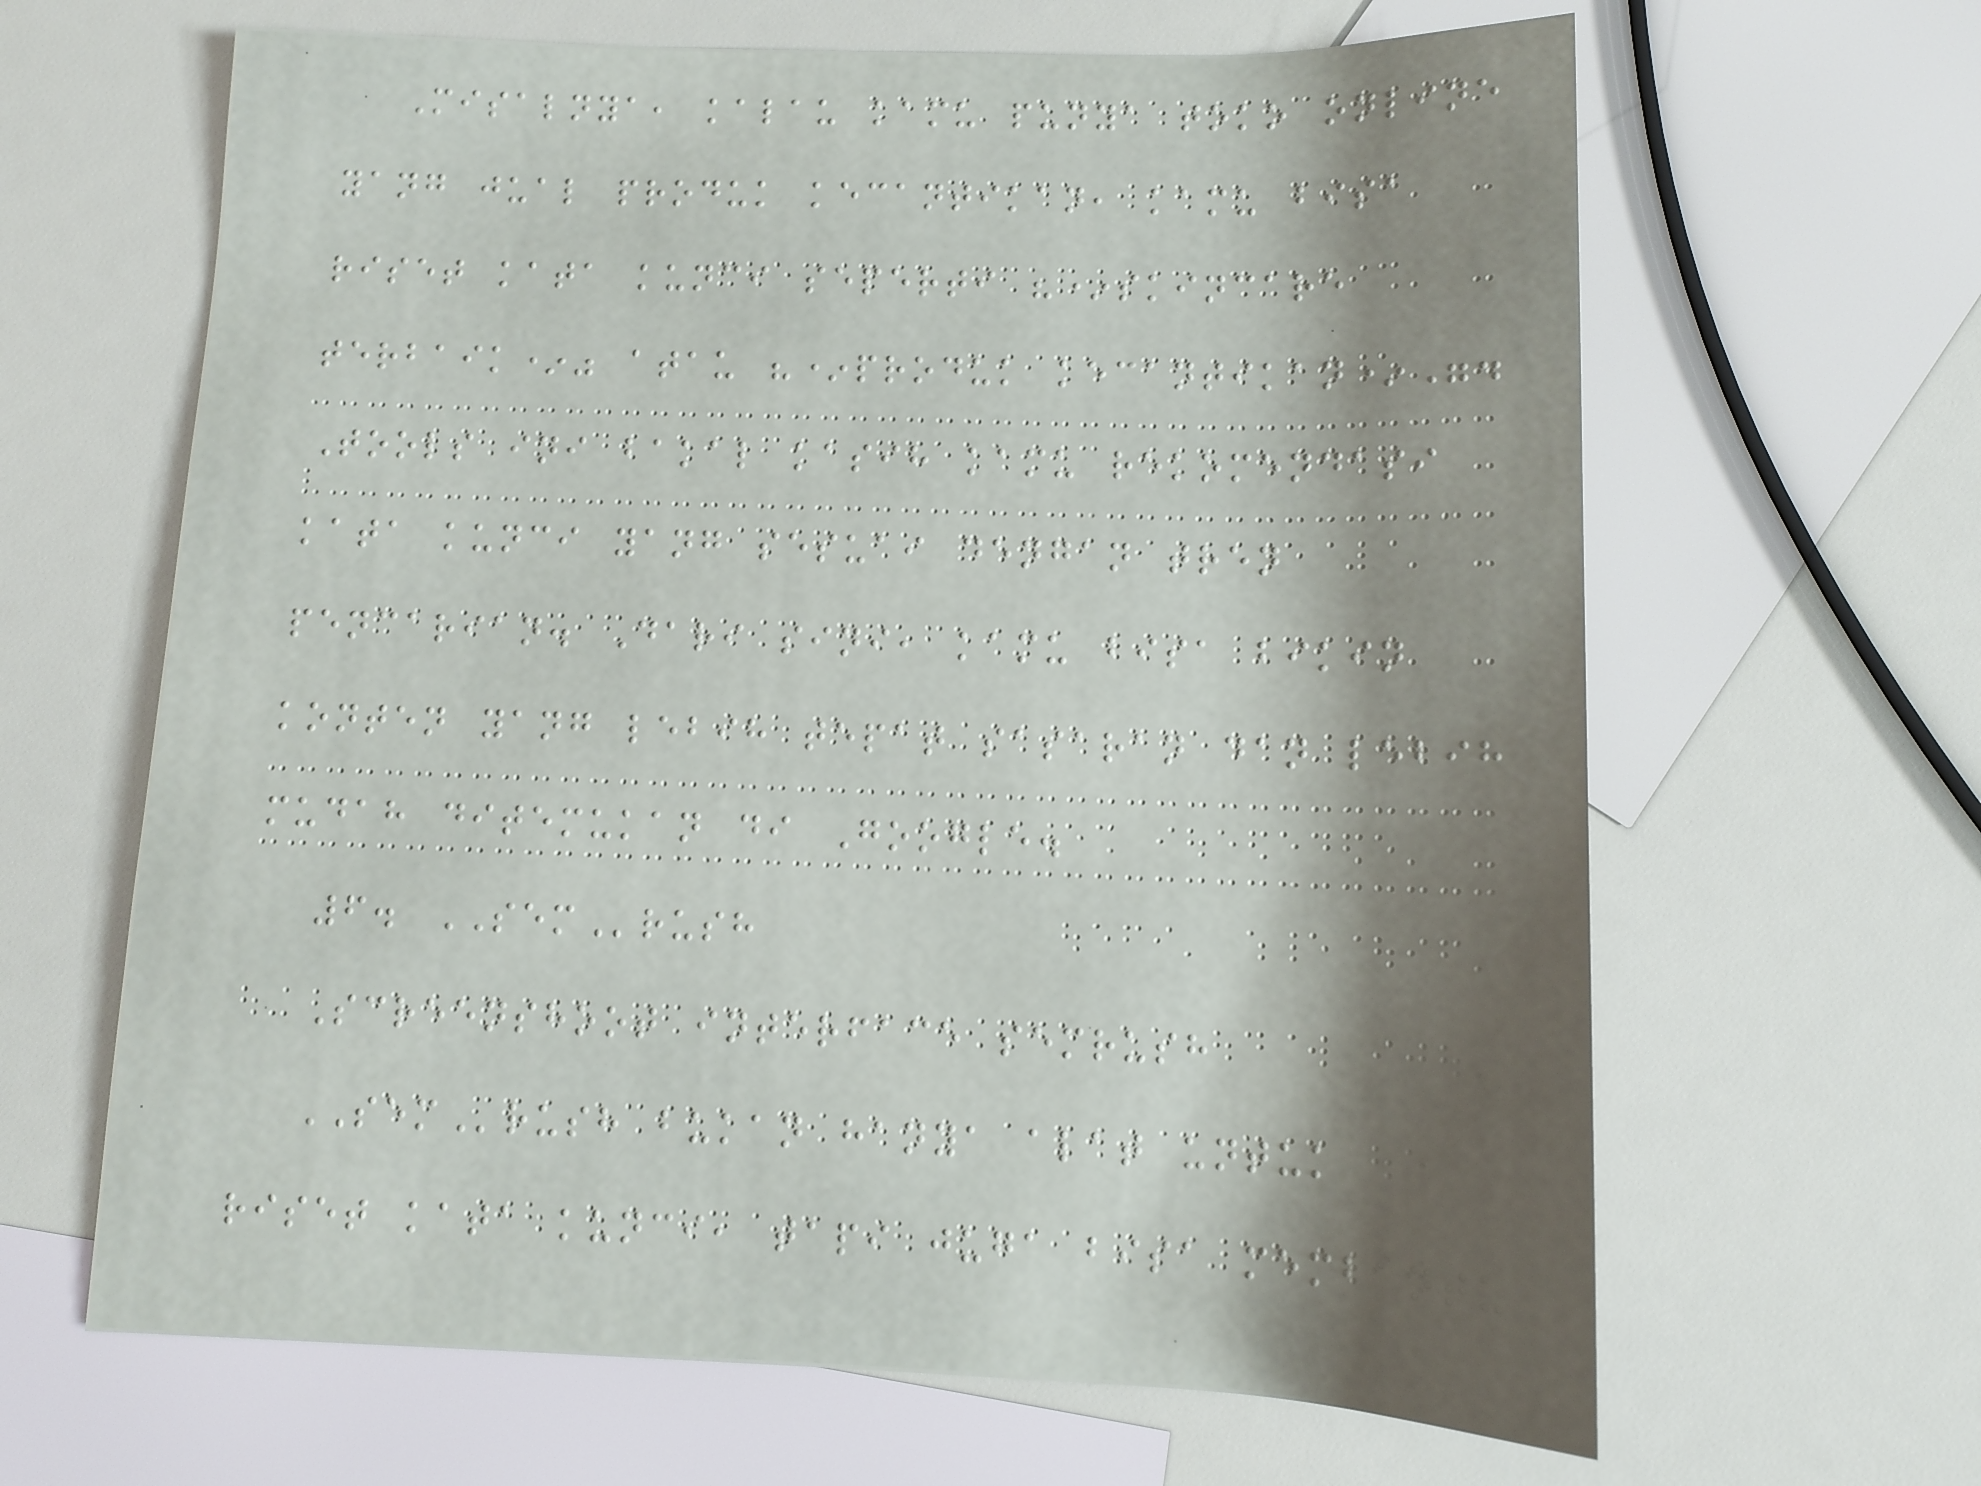Misalnya, kalau kamu punya toko online
yang jual produk kecantikan, kamu bisa
riset kata kunci seperti "*skincare
terbaik*" atau "*produk kecantikan*".
Tools ini bakal kasih kamu rekomendasi
kata kunci yang sesuai dengan tren
pencarian. Dari sini, kamu bisa bikin
konten yang lebih tepat sasaran dan lebih
mudah ditemukan di Google.
6. SEMrush
Screenshoot interface semrush
SEMrush bukan hanya alat untuk
riset kata kunci, tapi juga bisa membantu
